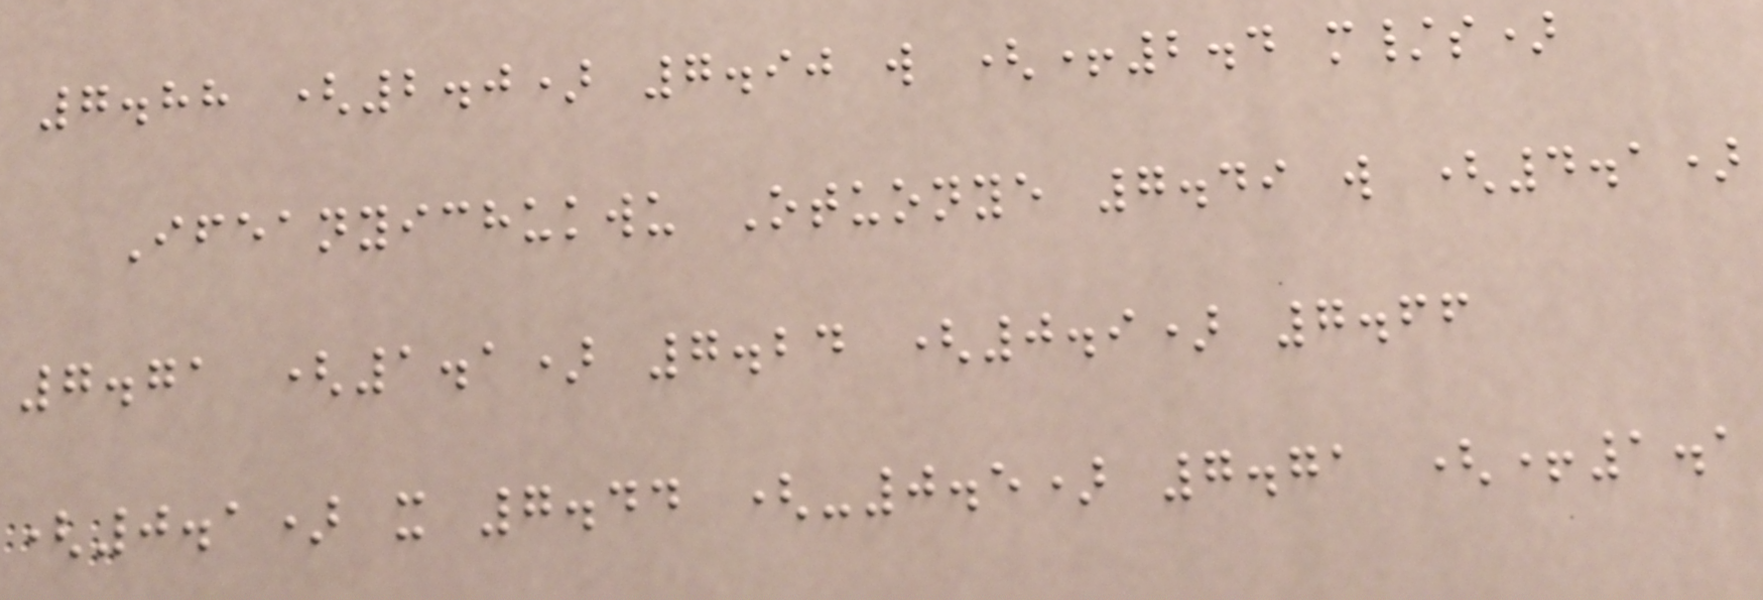7.88 (2.0) 7.90 w (+2.4 m/s)
Ifeanyichukwu Otuonye 7.49 w (4.1)
7.71 (1.1) 7.24 (0.9) 7.66
(0.1) x 7.44 (-0.5) 7.71 (+1.1
